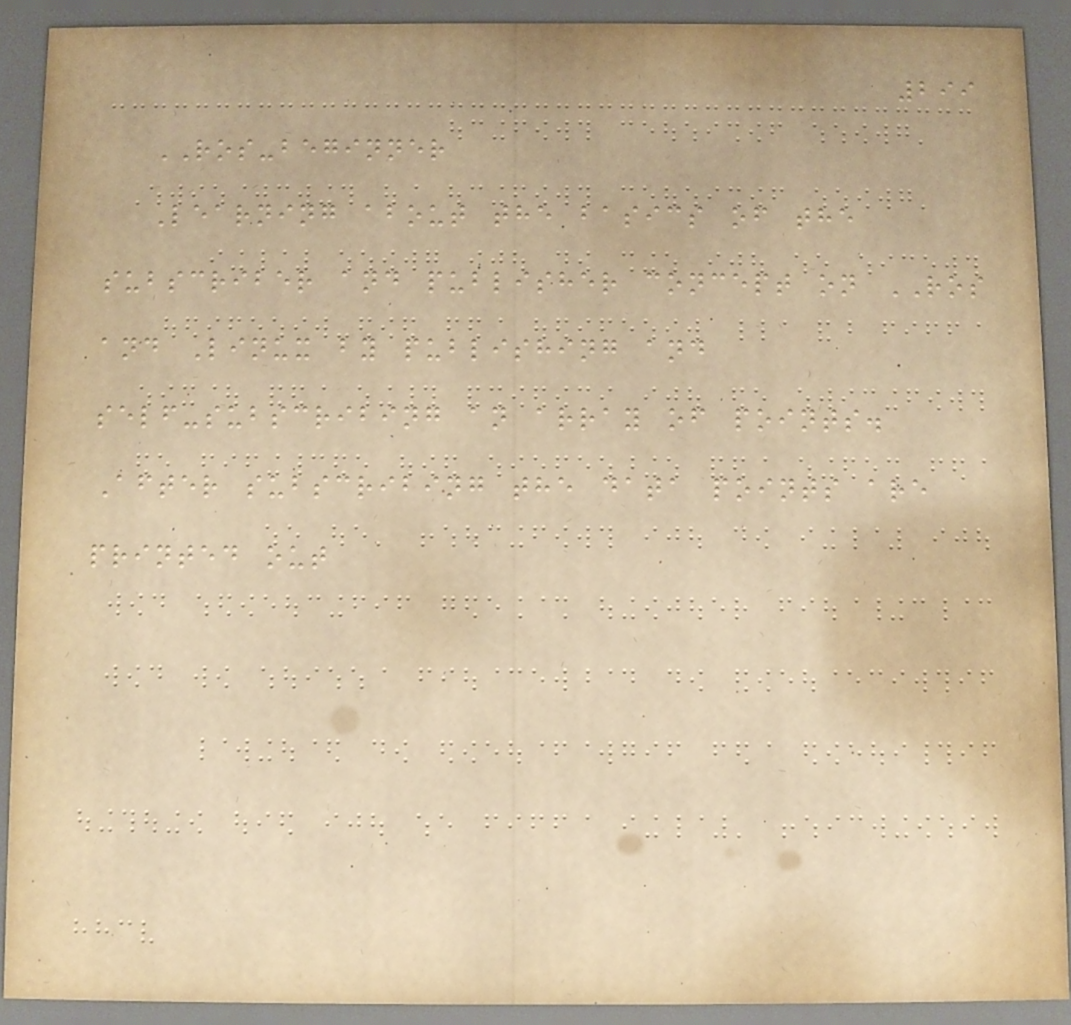299
ROS-beginner
Learning about the basics of the
subscriber and publisher concept on ROS
and Linux by publishing and
self-subscribing an array of points.
After subscribing the data points are
printed out
